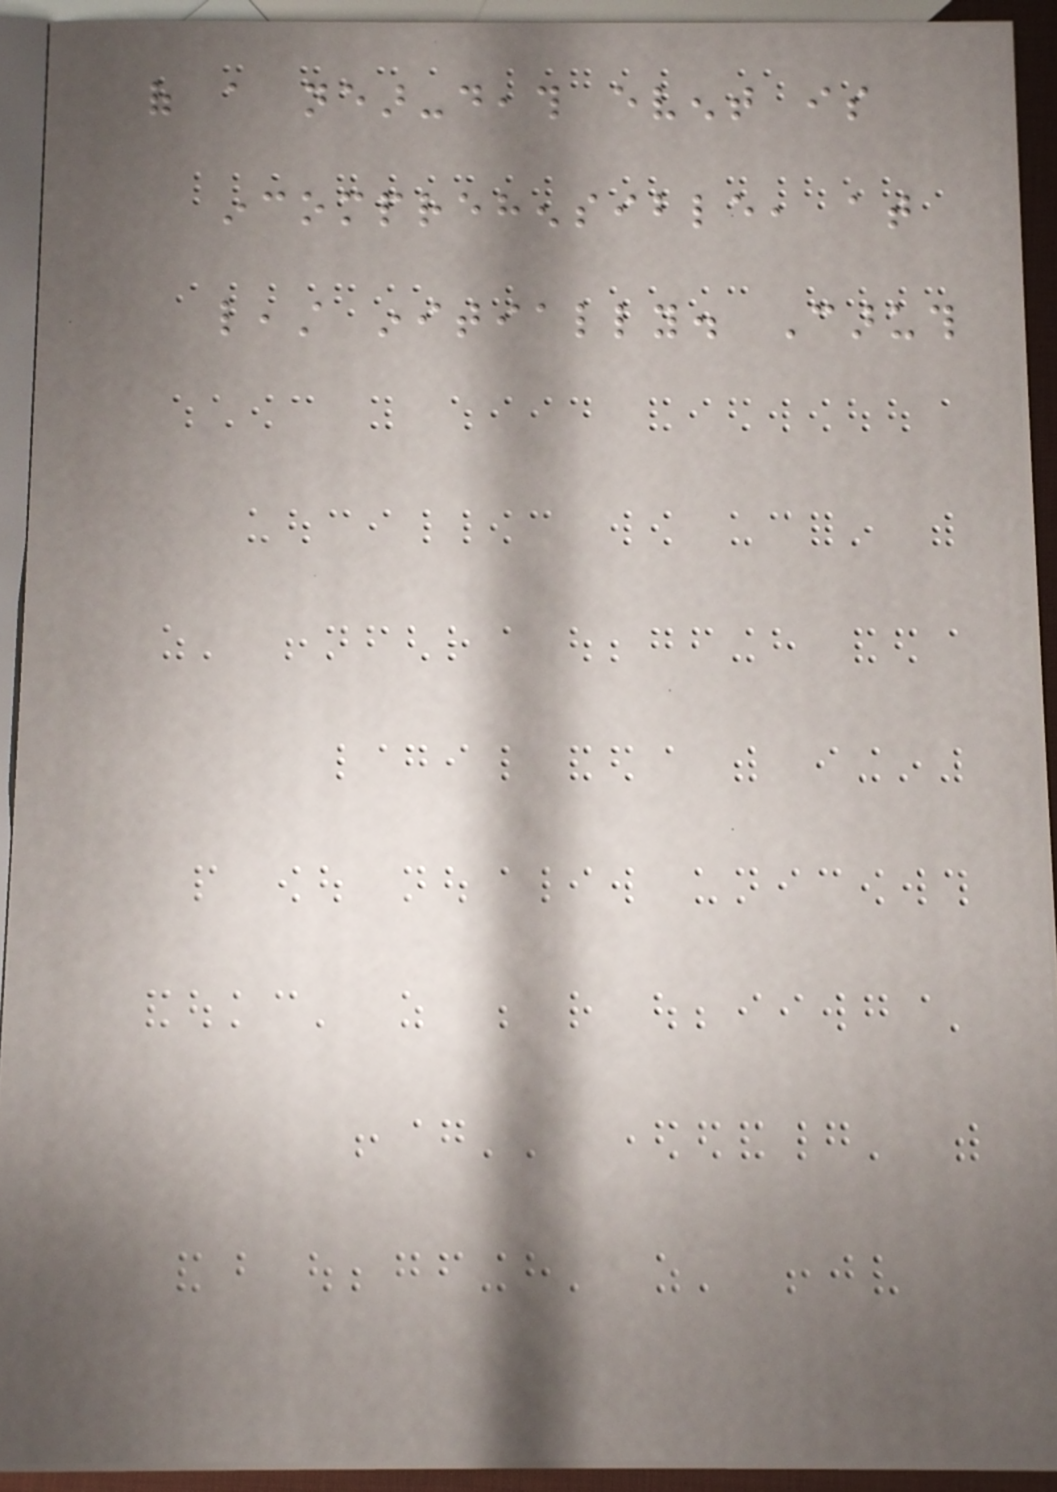of a near-death event is
incomprehensible, at
least initially. Caruth
